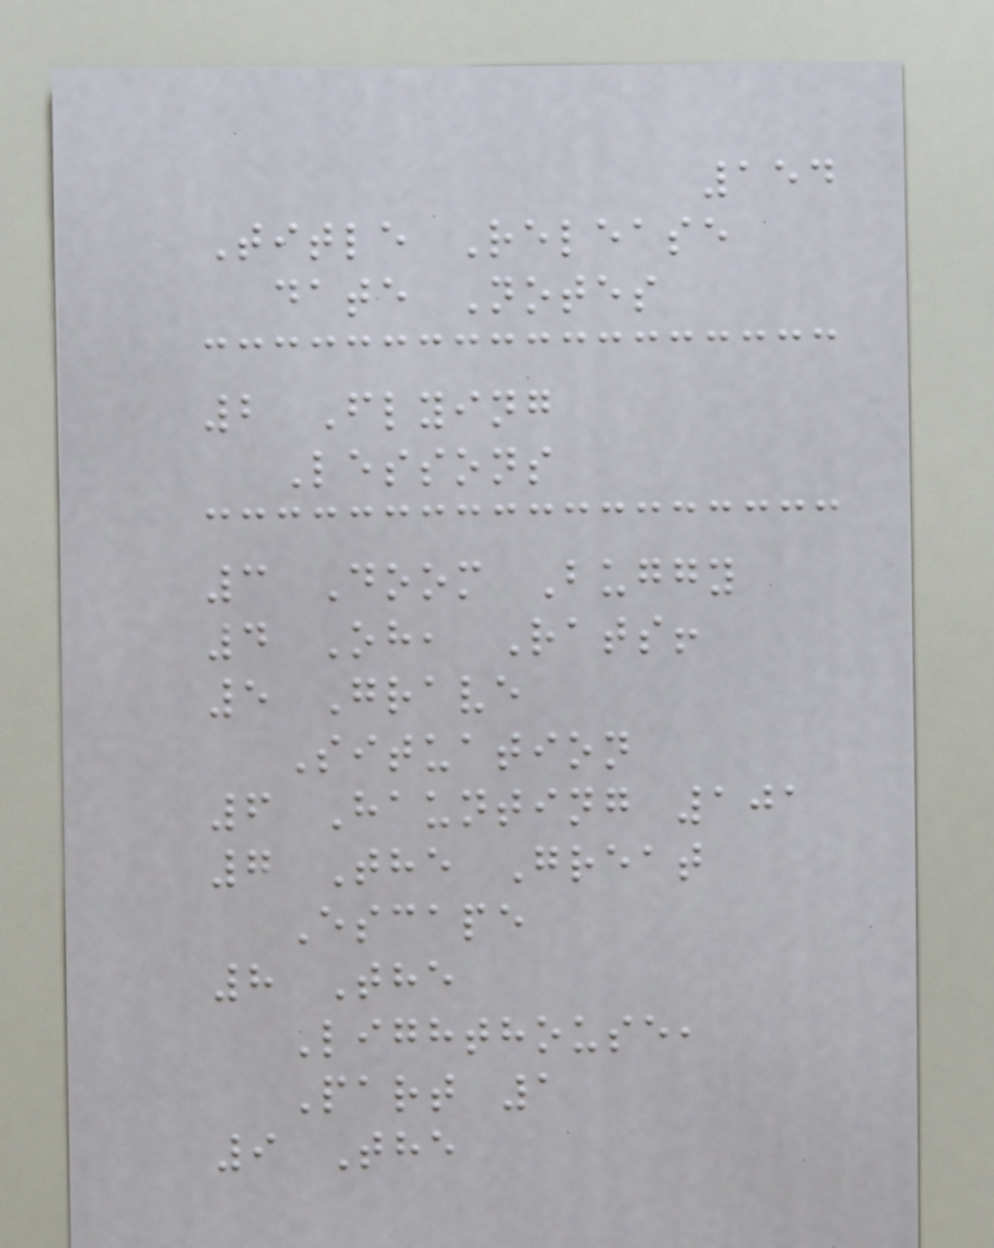154
Title Release
date Notes
2 Flying
Lessons
3 Doom Buggy
4 Oh, Rats!
5 Grave
Situation
6 Haunting 101
7 The Great
Escape
8 The
Lighthouse,
Part 1
9 The
